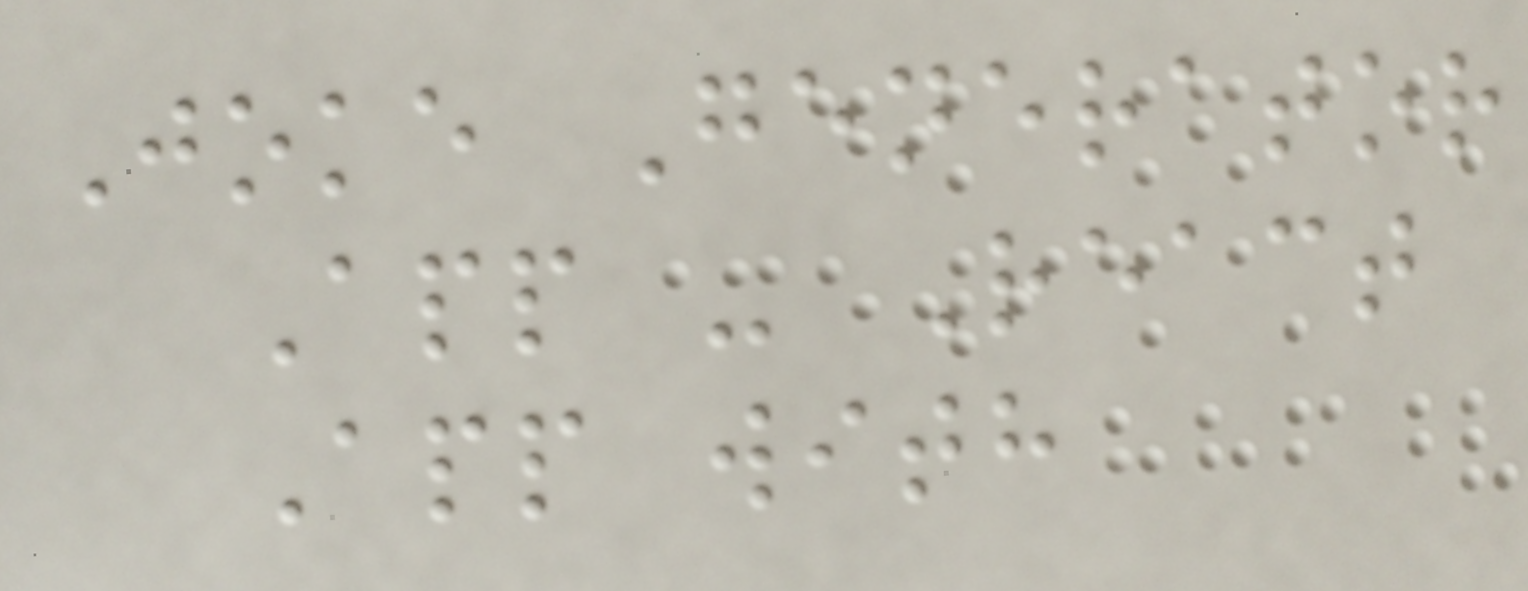Joke Generator
App - React
App with
